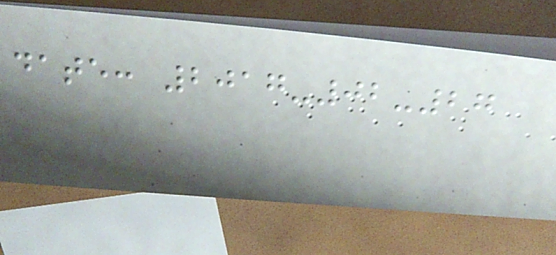date: 2017-02-27
